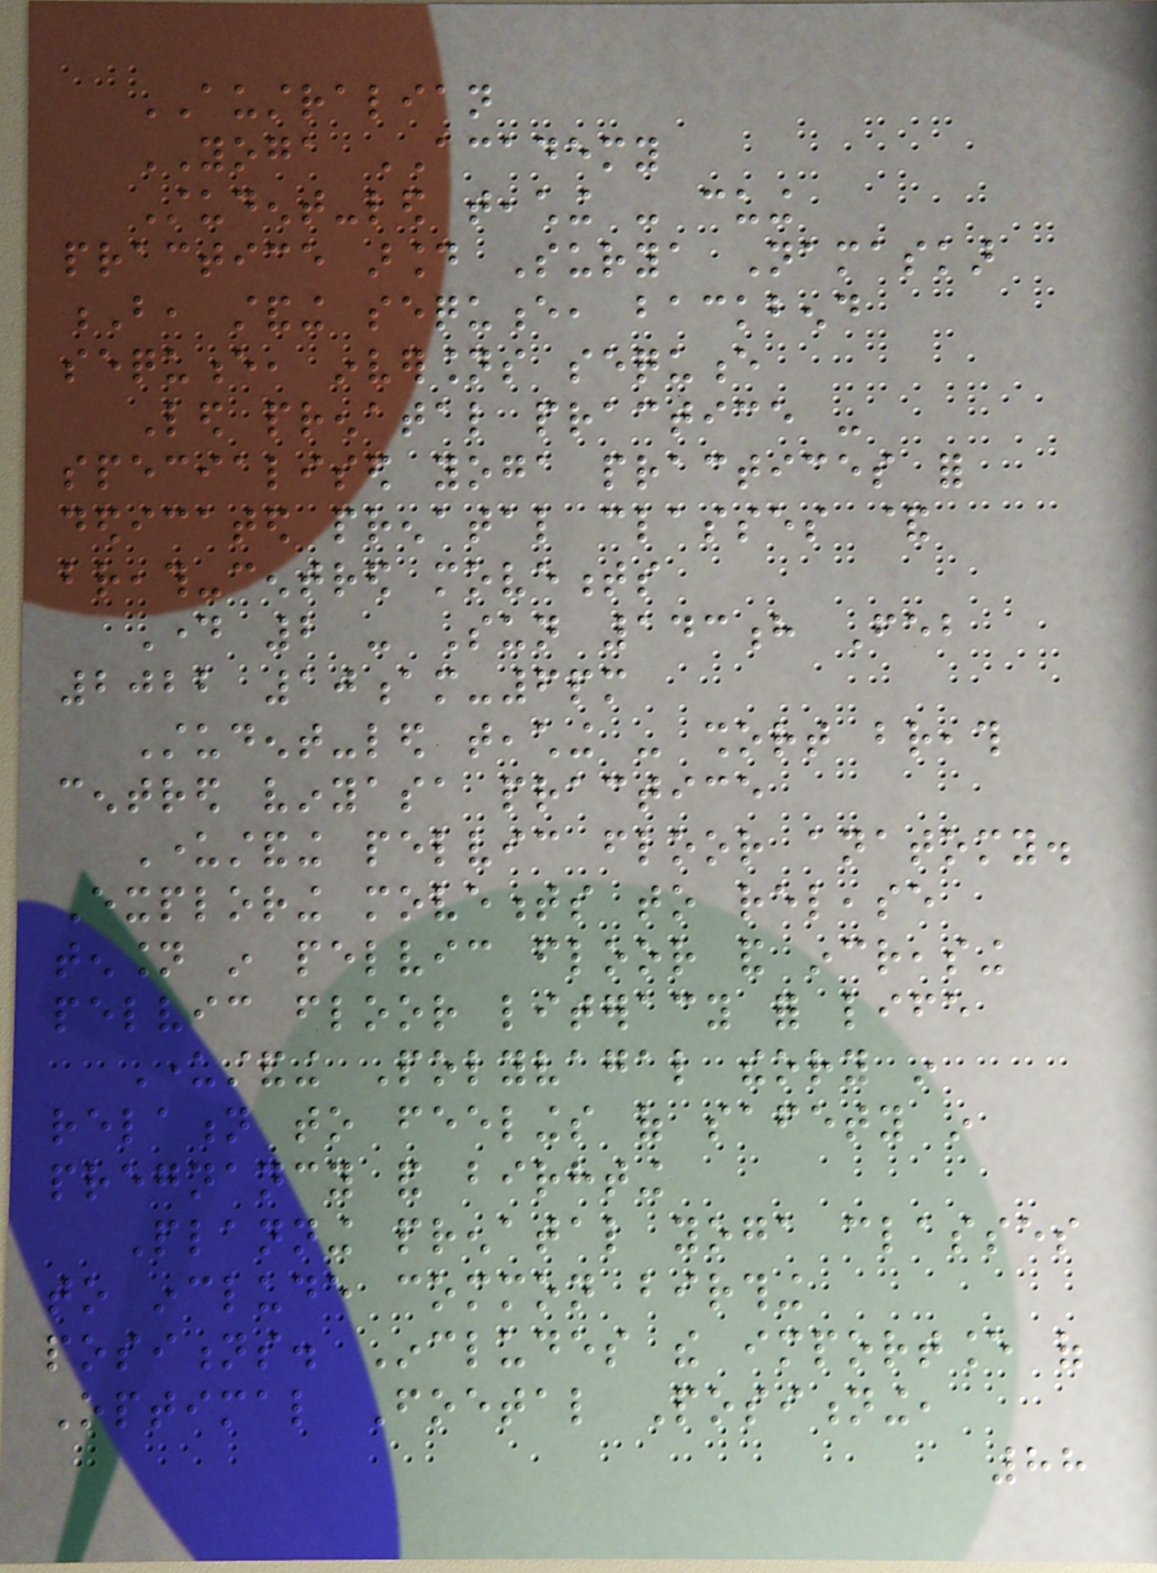AUSTRALIAN
YOGA ACADEMY
Student-led teaching - cuing
practice around Surya Namaskar
B, standing sequence, backbend
sequence, inversions sequence
Led prenatal practice -
specialised yoga practices for
dedicated prenatal classes &
breath-centred movements
Day 2 - Sun 143h Feb
2022 10am-6pm
Student-led teaching - short breath
centred vinyasa practice
Understanding pelvic floor anatomy.
Exploring movements to release
tension in pelvic floor and increasing
pelvic floor literacy for life
Understanding Polyvagal theory in
relation to feelings of safety in
pregnancy and birhting
Planning prenatal yoga classes
to include common birthing
positions. Includes the importance of
Optimal Foetal Positioning,
88
